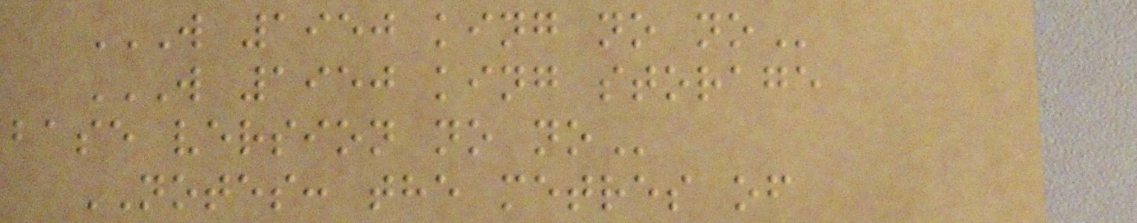W 1950 KING NO NO
W 1950 KING STORAGE
BASE VERSION NO NO
NOTES: the metres of
